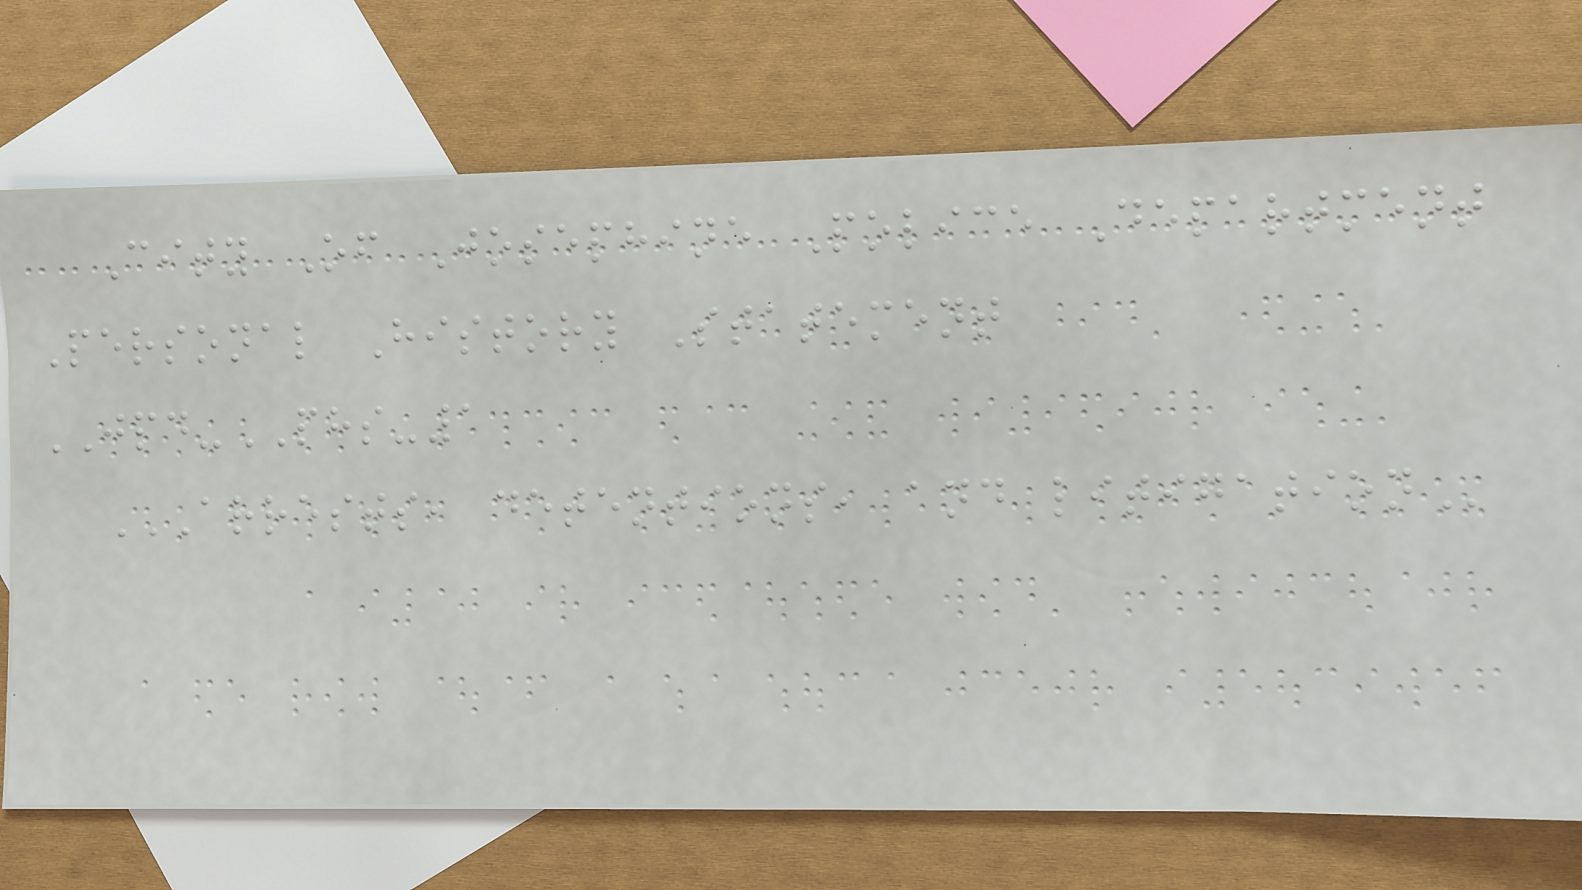City Of Josephine Police Department
Personal History Statement
JPD-PHS-1
ARRESTS, DETENTIONS, AND LITIGATION
